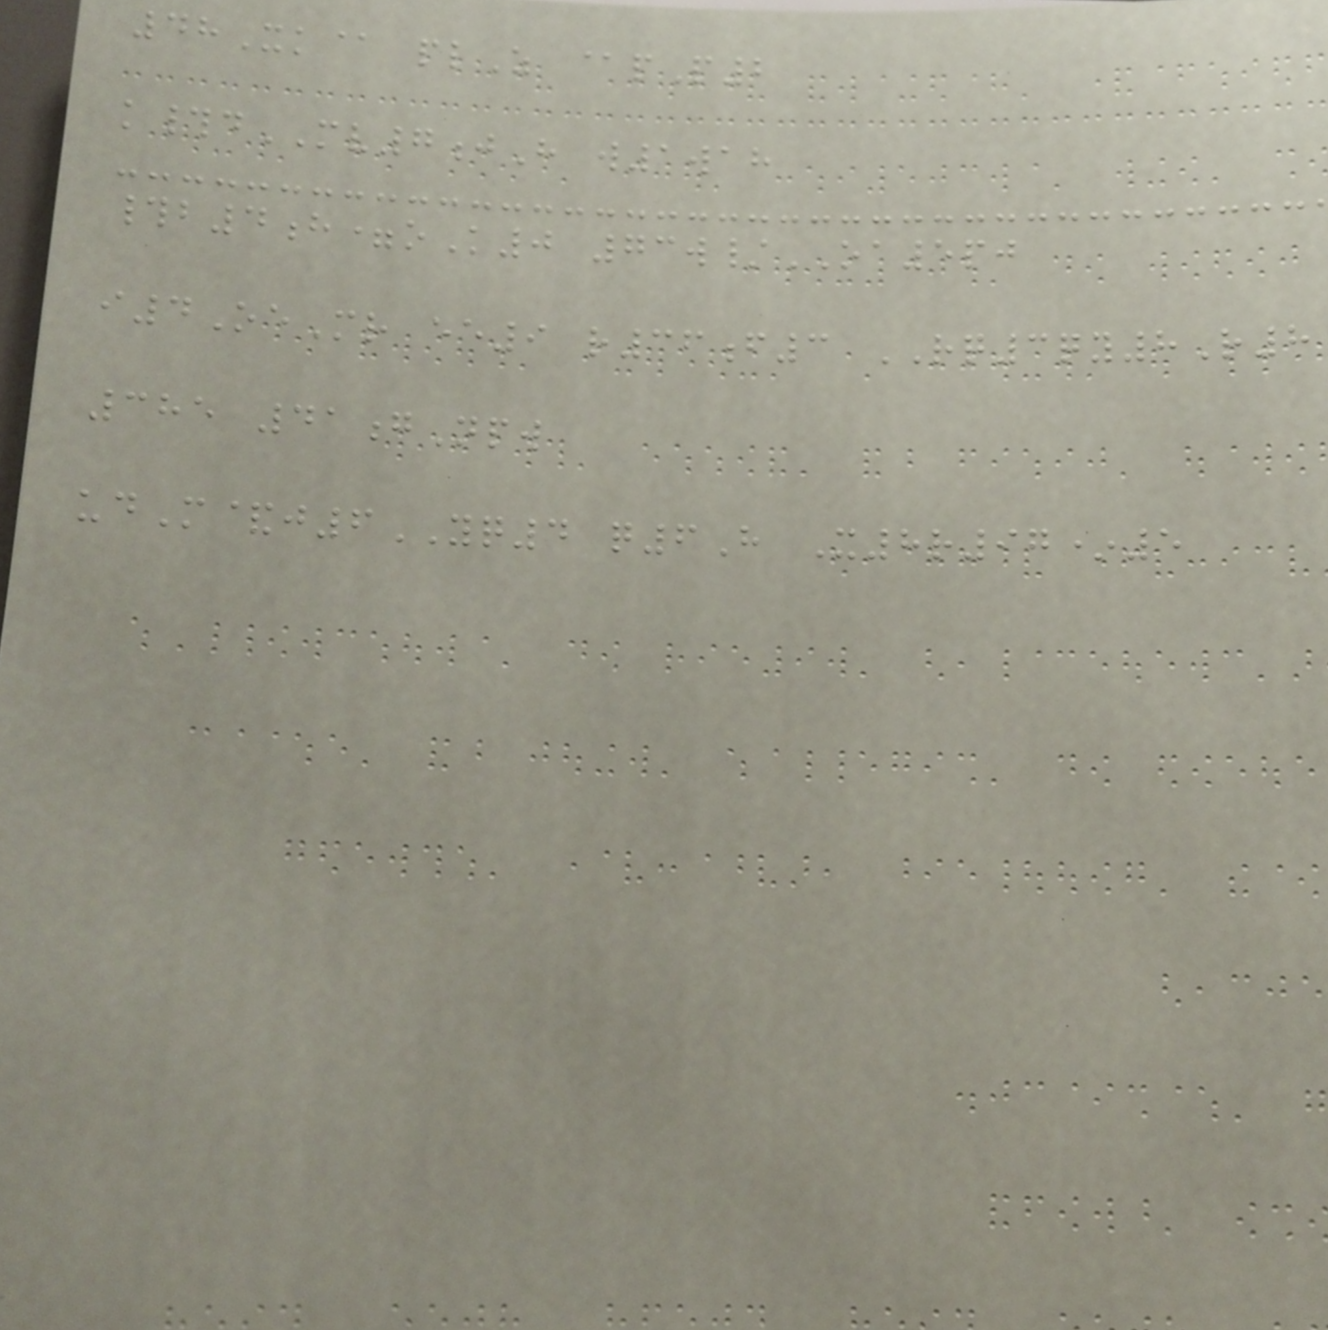48Xk@ plZ @pP2
k#dMV7jH w1wah
#b4h=oK0 73w/OA5pj
i4OeMr ee9 r36f3 RQ3qy8R8
385 41gNpw
udM&j6YQ4 q6H X8r97*5
